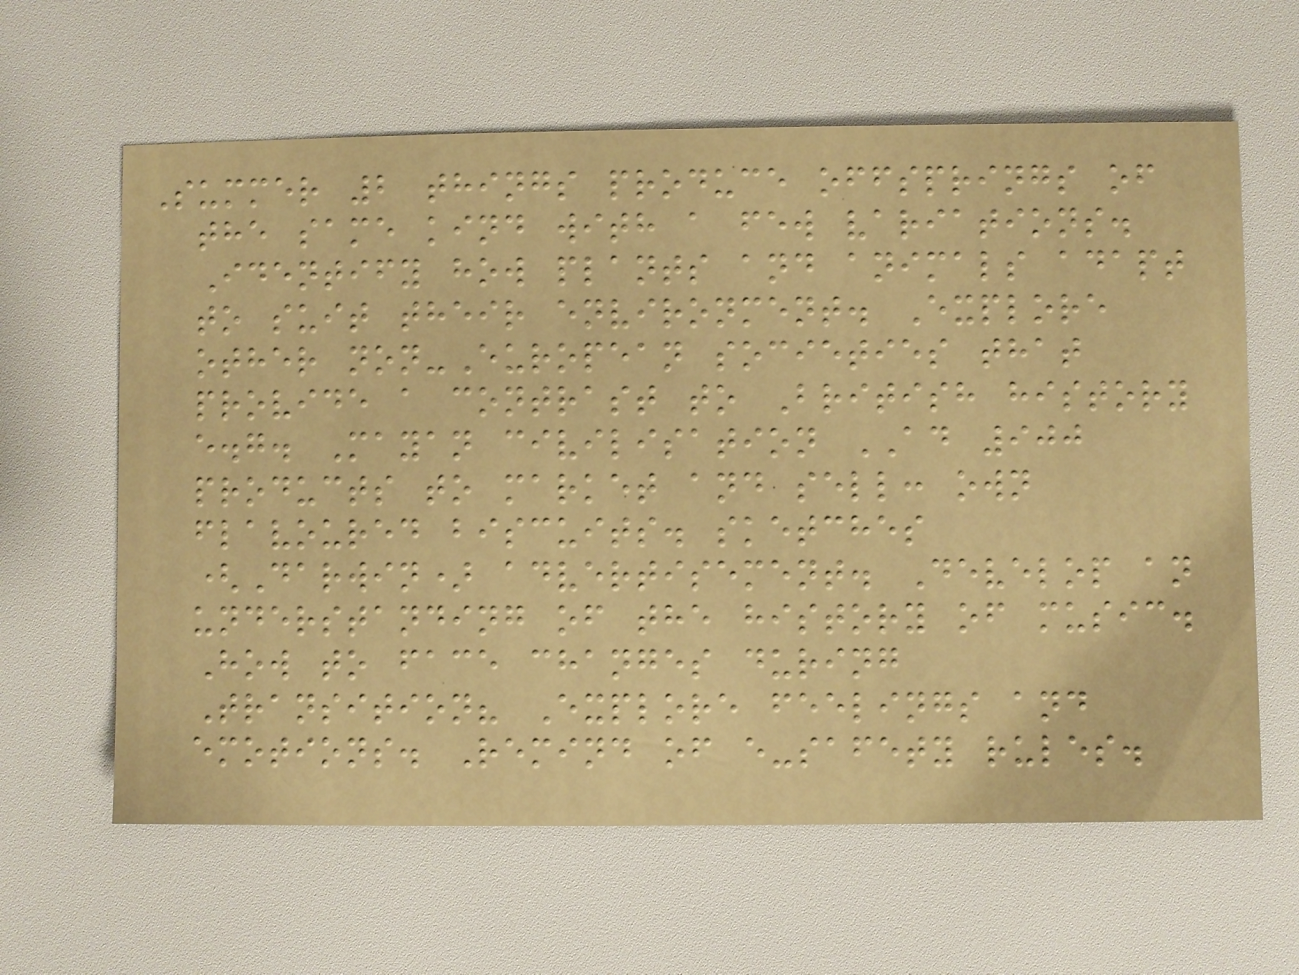Summer 2 things produce offsprings of
the same kind with a few variations.
Identify how plants and animals adapt
to suit their environment. Explore
other non-European societies that
provide a contrast to British history
e.g. Mayan civilisation AD 900
products to market and sell: own
flavoured biscuits. sketches
(Darwin) advertisement. Develop an
understanding of the history of music.
How to face changes during
Transition? Explore feelings and
emotions. Remind of e-safety rules.
